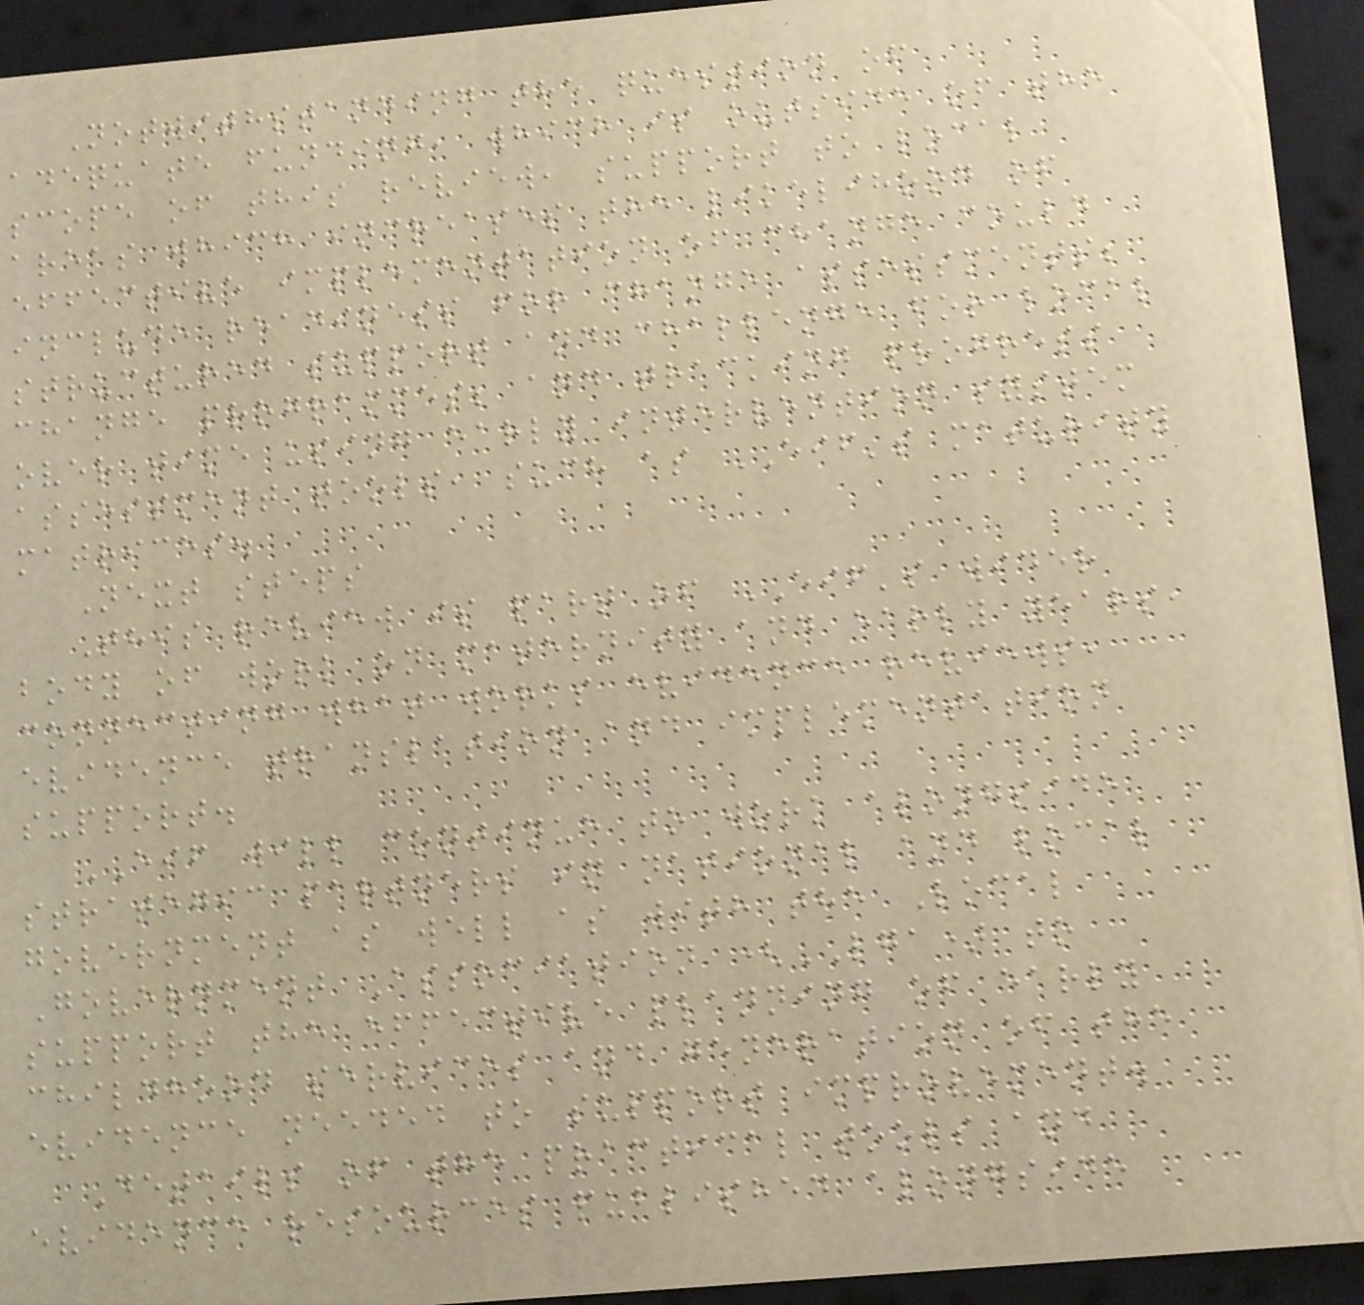Notwithstanding the question of
adequate funding, which is outside of the
scope of this review, support to local
areas which increases the likelihood of
effective implementation of change could
include readiness for change assessments;
structured support and challenge for local
change programmes; and tracking progress
over time using early intervention system
assessment tools, such as EIF's maturity
matrices.
Next steps
This review is part of EIF's wider
body of work on maternity and early years,
connecting what works evidence reviews,
evidence translation and implementation
support.
EIF will continue to work alongside
strategic partners in national and local
government as well as with the Local
Government Association (LGA) to
support the effective planning of early
childhood services and generation of the
evidence needed to support improvement.
Details of the practical tools and
evidence resources published alongside
